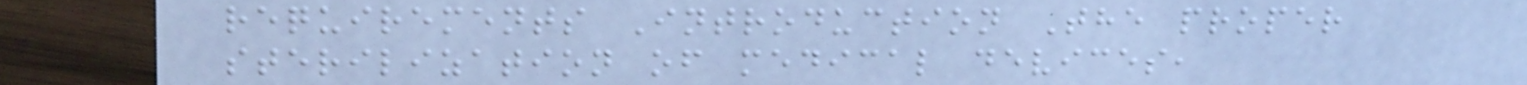requirements Introduction The proper
sterilization of medical devices,
